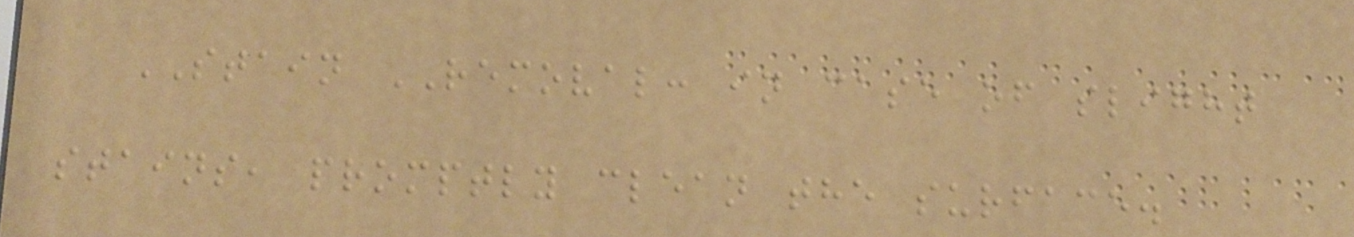STAIN REMOVAL: in case of slight
stains, promptly clean the surface.
